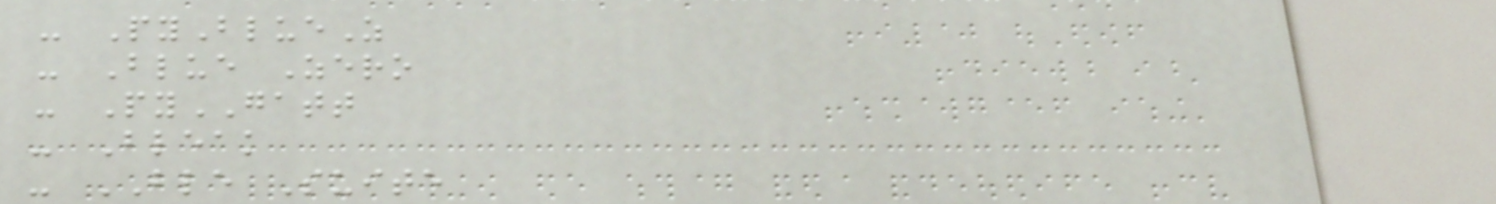- PyBlueZ
- Blue Zero
- PyGATT
- Bleak
- BLE Suite
